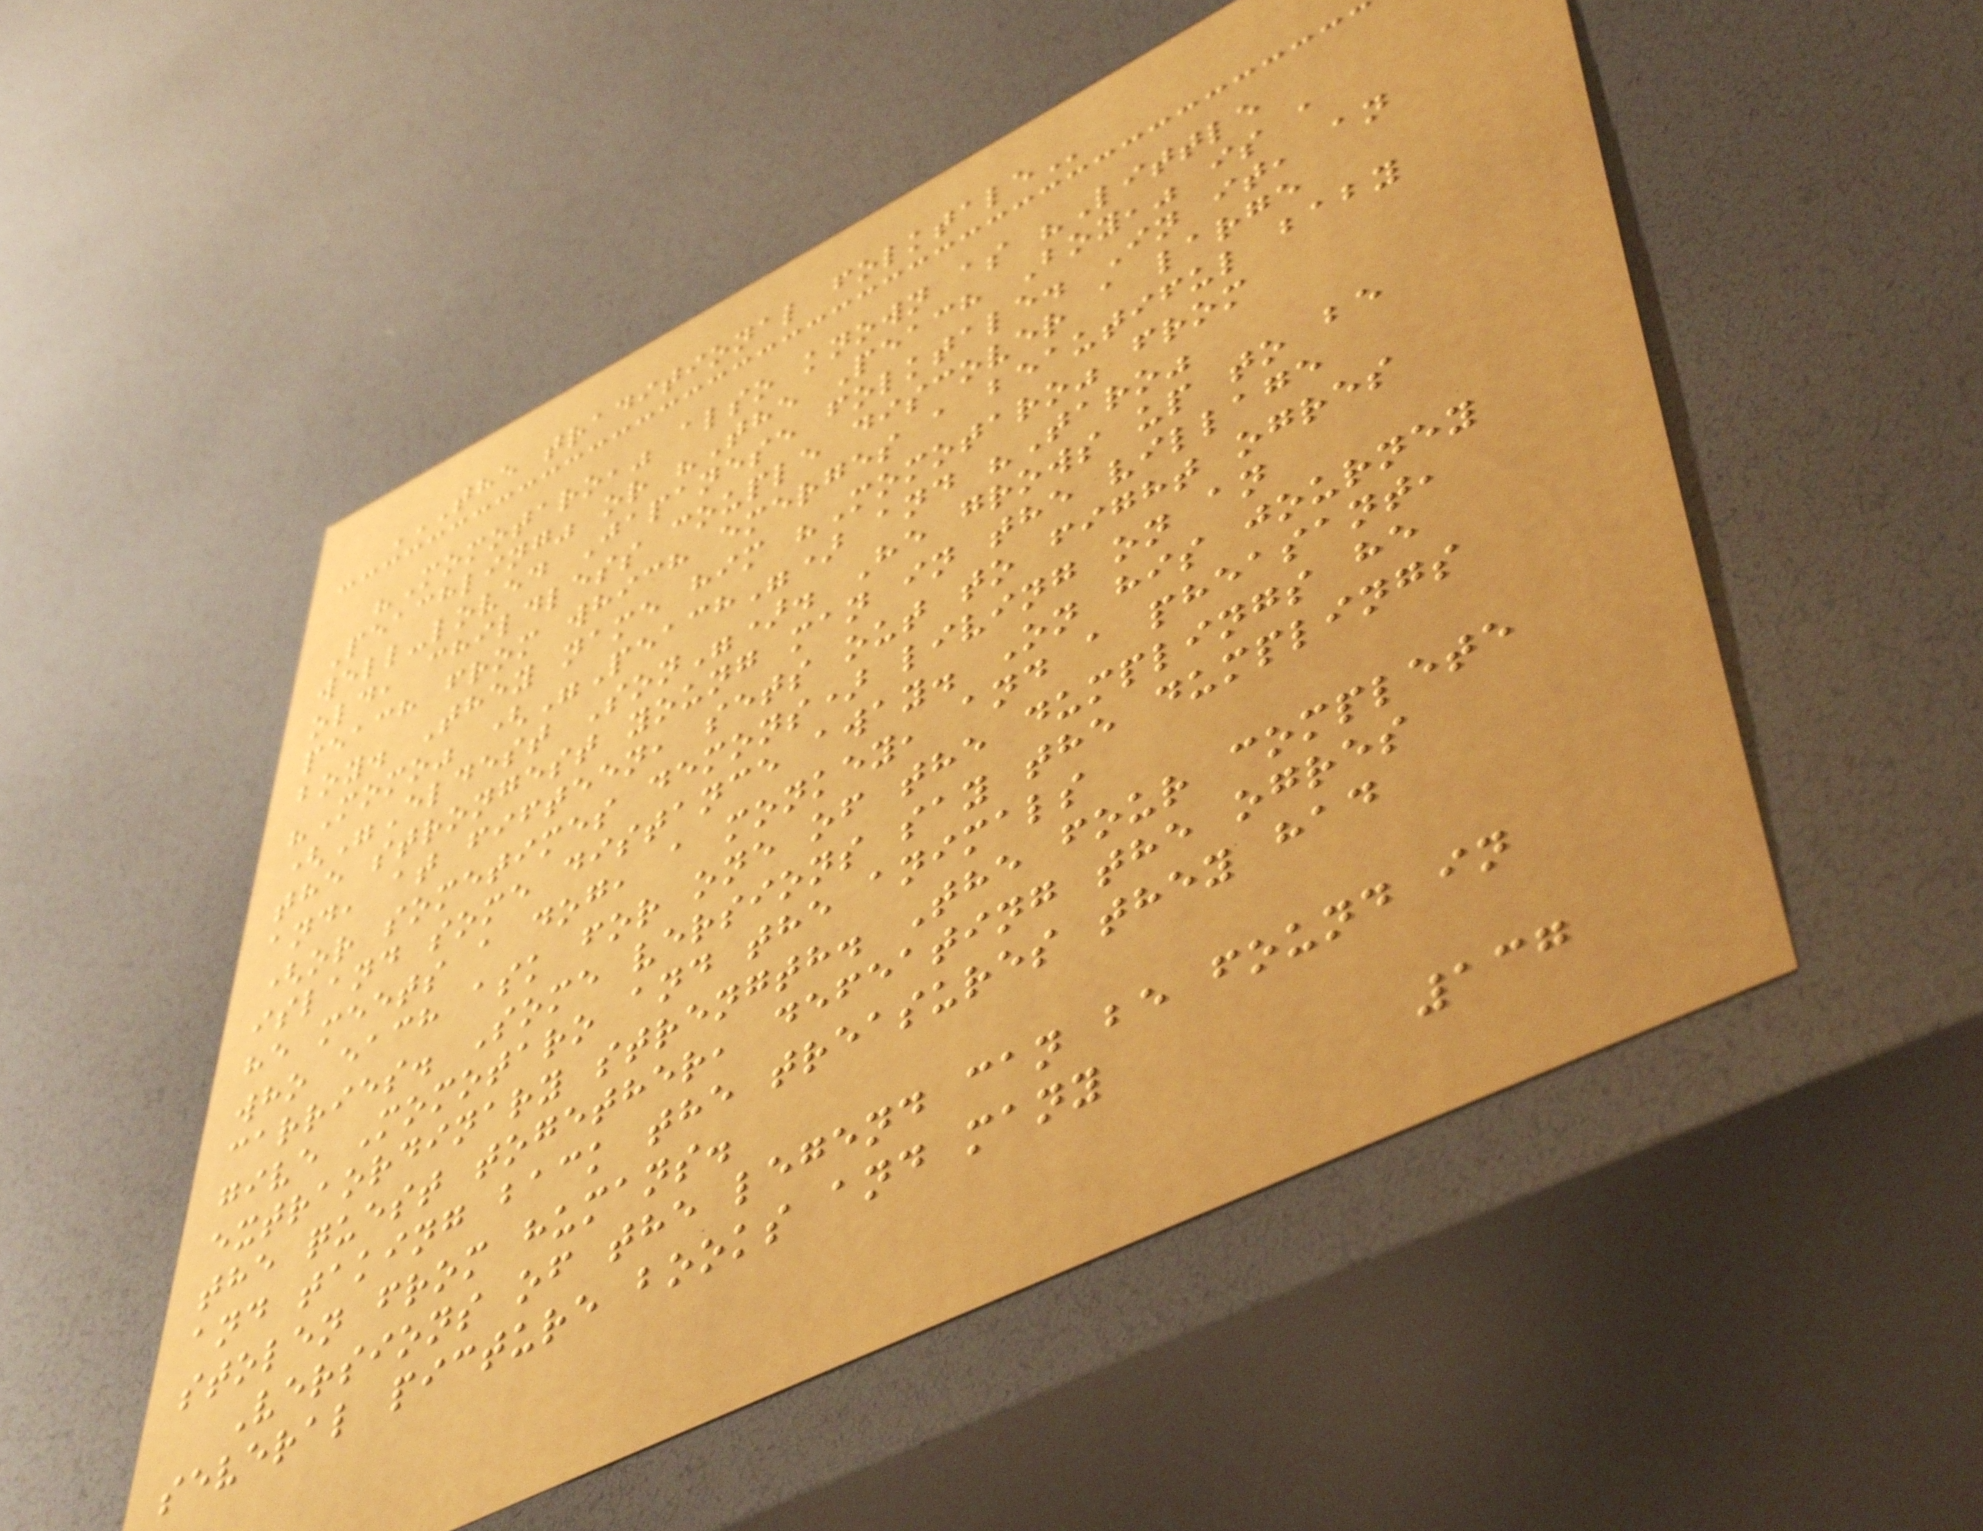THE TRADITIONAL FOLKTALE
"Momotaro," also known as "Little
Peachling" or "The Peach Boy," is a
well-loved Japanese folktale. In it, an
old, childless couple discover a large
peach from which emerges a beautiful baby
boy. They name him "Momotaro" from
"Momo" ("Peach") and "Taro"
("Eldest Son"). He grows up to be
the strongest young man in the village
and, at fifteen, sets out to fight ogres
(or sometimes demons) living on an
island some distance away. On his journey
he meets a dog, a monkey, and a pheasant,
who each ask for one of the dumplings he
carries. Some versions say the dumplings
give Momotaro and the animals
extraordinary strength. The four complete
the quest together, defeating the ogres
and taking back the treasures they had
stolen from humans.
Versions of the legend can be found in
several picture books and many
137
